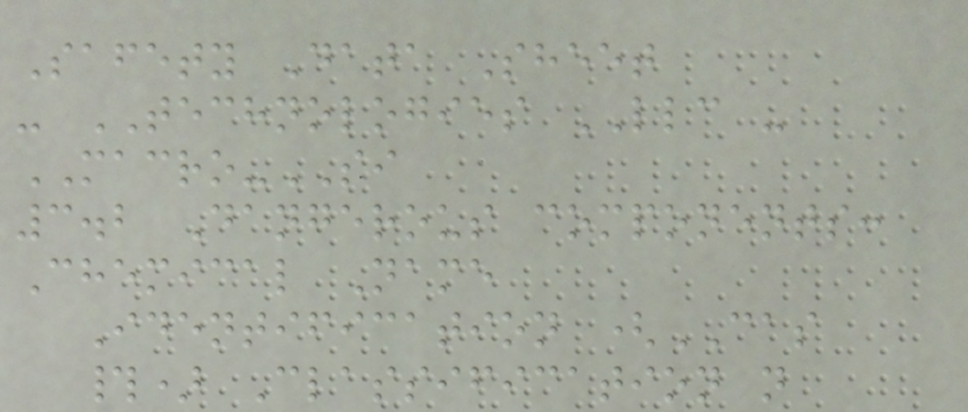Safety Data Sheet
- TECHNOLOGIES LLC -
MACRO-SI
3.2 Dangerous components:
Chemical Name
Identification (CAS
#) Classification n
